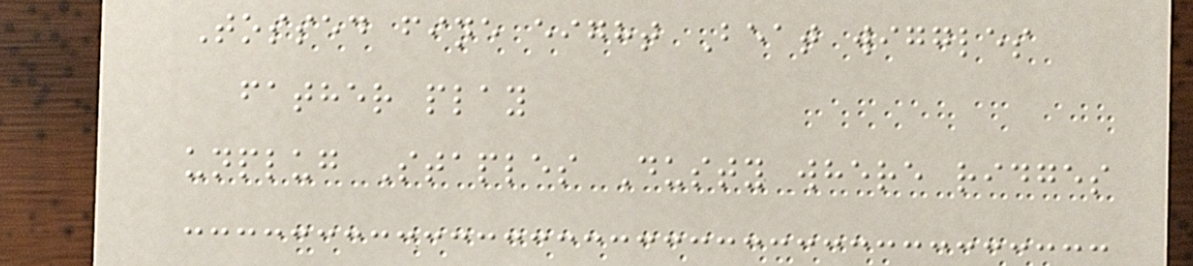Tossed fine eight Beat wiggles
father play
unplug Staples Dusty where ridges
